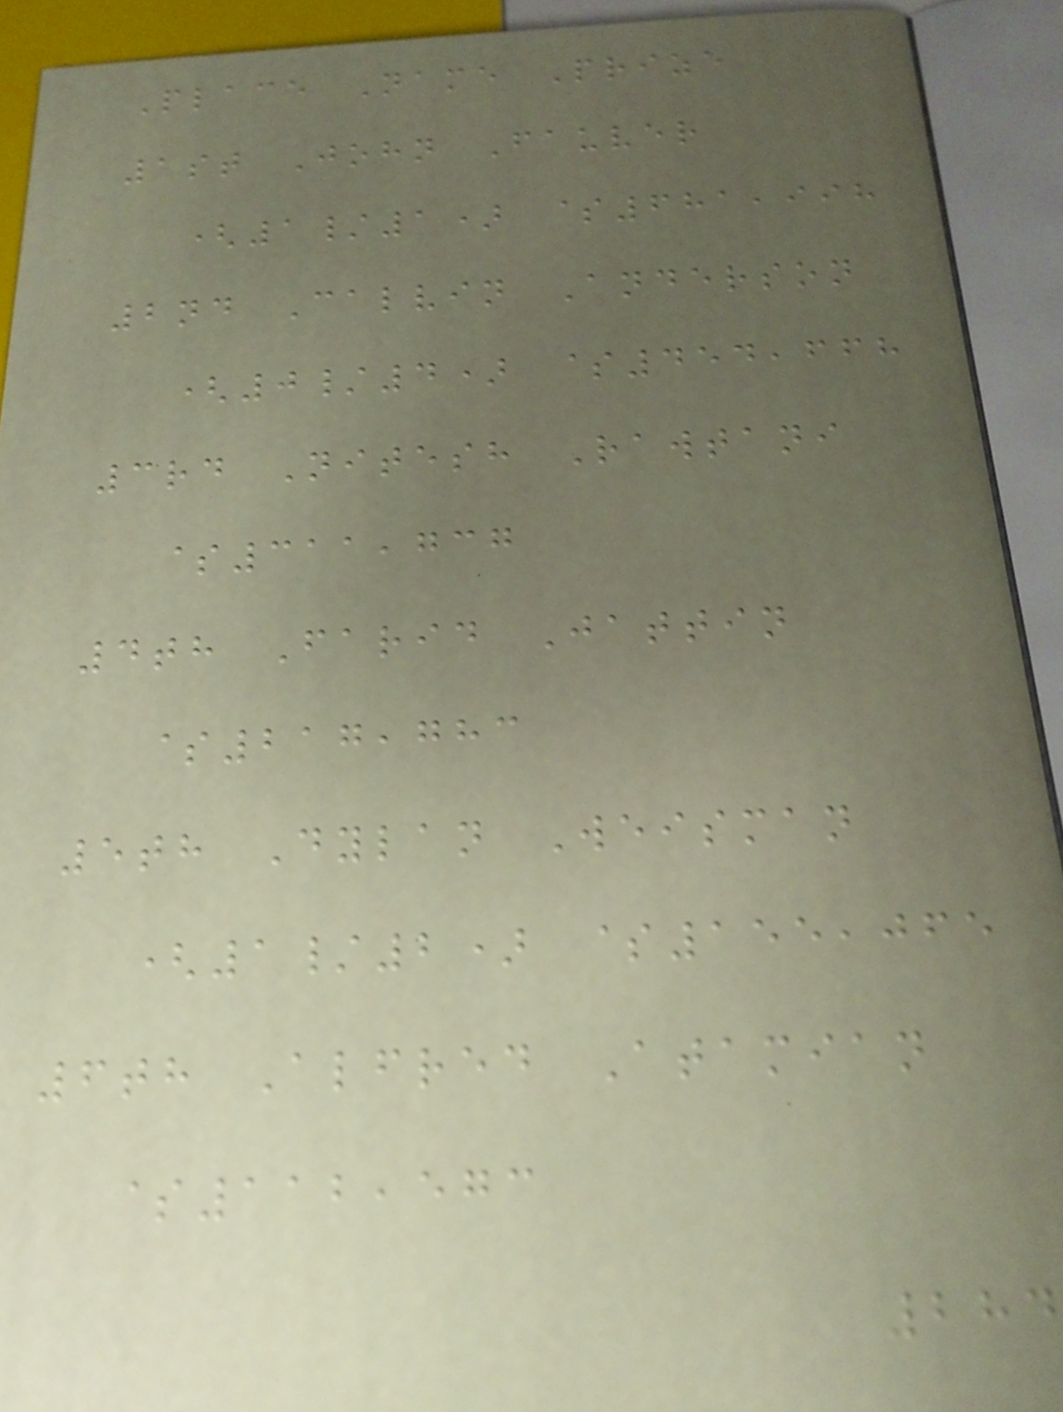Place Name Prize
1st John Fauver
(1/1) $681,998
2nd Calvin Anderson
(0/4) $454,668
3rd Nitesh Rawtani
$311,737
4th Farid Jattin
$217,783
5th Dylan Weisman
(1/2) $155,065
6th Alfred Atamian
$112,573
284
